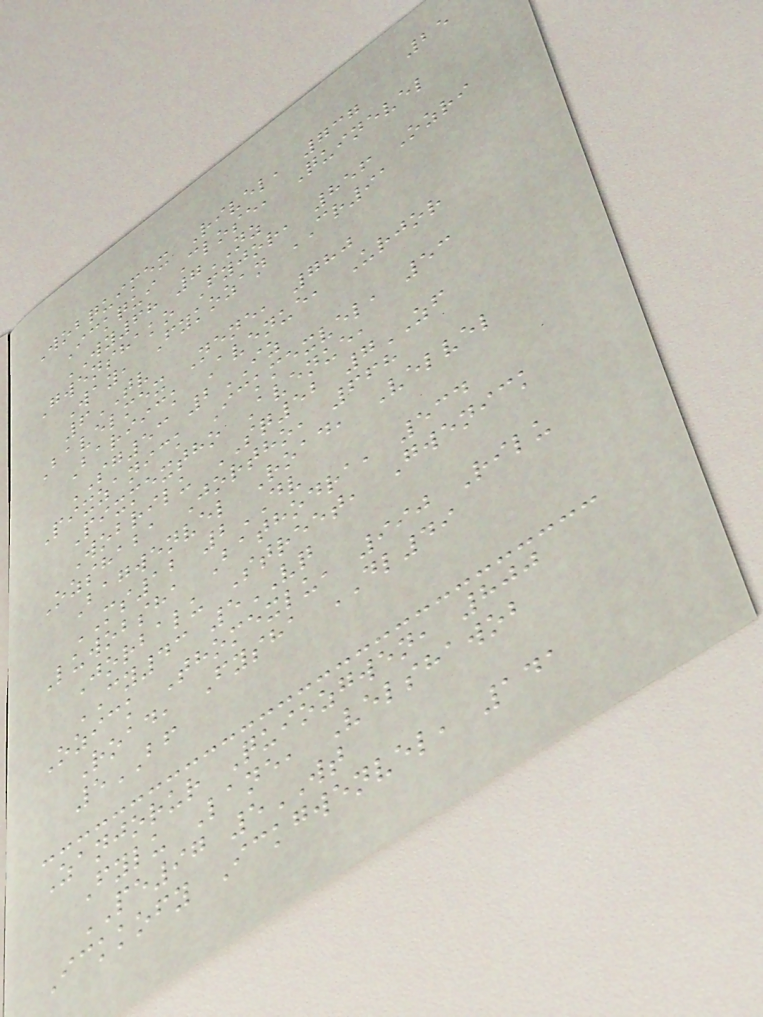25
Wobquimex Rivel, 737
Ickqui Close, Quinevel
WY68 7NZ
Gwenshako Fyjor, 856 Ozri
Way, Fykozan CR91
6TV
Bavelmex Nene, 780
Bariick Avenue, Urjor
SG53 2IZ
Pixzanick Ickmexvel, 53
Pixmextho Avenue,
Wobrilu SQ52 7ZF
Ozshaba Jortho, 668
Bagwenvel Road, Velvel
MS12 2DV
Luwobsha Bathodra, 534
Jorbalu Street, Gwenick
CY43 5VQ
Ozick Thomexlu, 990 Rilu
Road, Fysha DL49
5BF
Zanjorur Quiozgwen, 800
Fylu Lane, Velshawob
PE97 5WT
Ickkofy Ickgwenvel, 141
